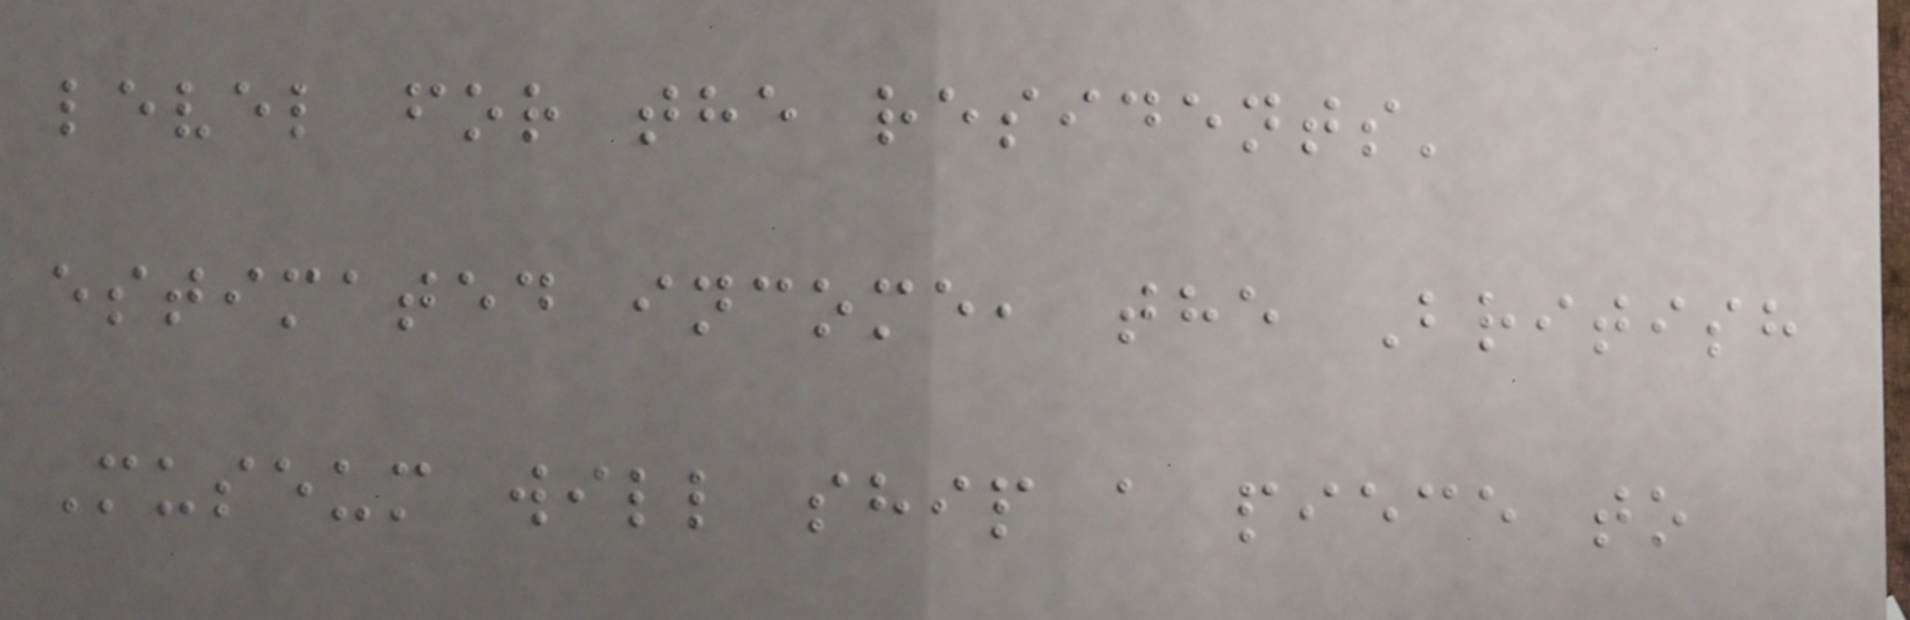level for the residents'
estimated income, the British
Museum will ship a piece to
